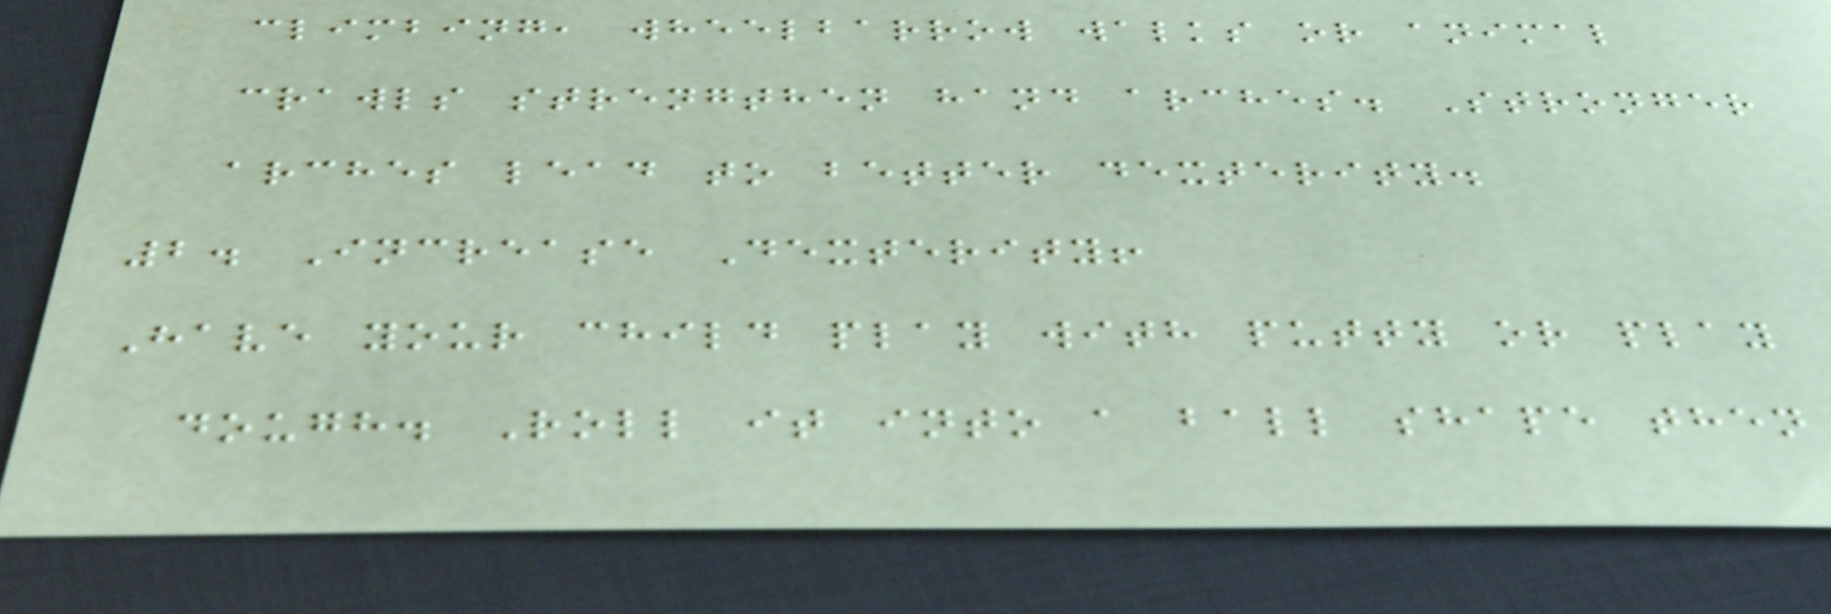climbing, wheelbarrow walks or animal
crawls strengthen hand arches. Stronger
arches lead to better dexterity.
2. Increase Dexterity!
Have your child play with putty or play
dough. Roll it into a ball shape then
